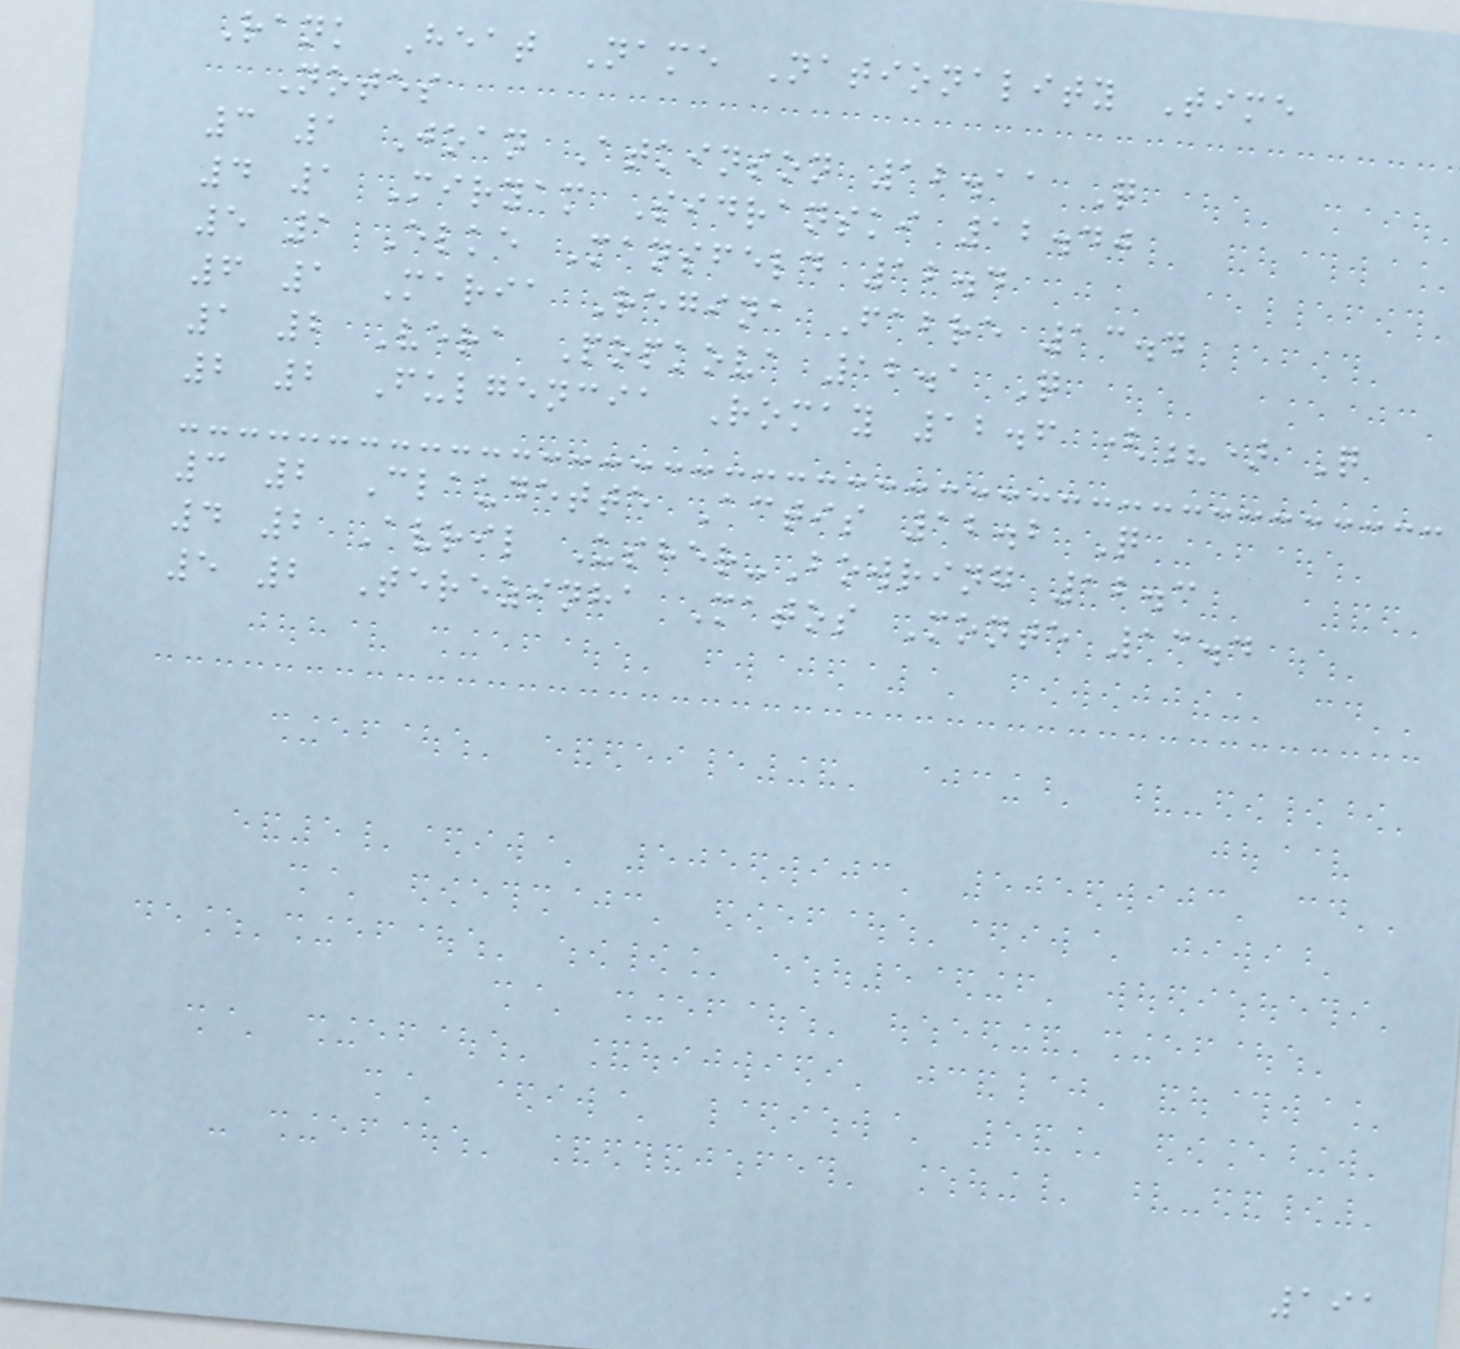Rank Heat Name Nationality Time
Notes
3 1 Joan Atkinson 12.11 Q
4 1 Miryam Sidranski 12.40
5 1 Elke Mansfeld 12.4
6 1 Maria Regina Fabre 13.4
1 2 Vera Popkova 12.1 Q
2 2 Fulgencia Romay 12.6 (?) Q
3 2 Claudette Actis 12.2 Q
4 2 Avril Usher-Bowring 12.3
5 2 Terezinha Matos Monte 13.4
191
